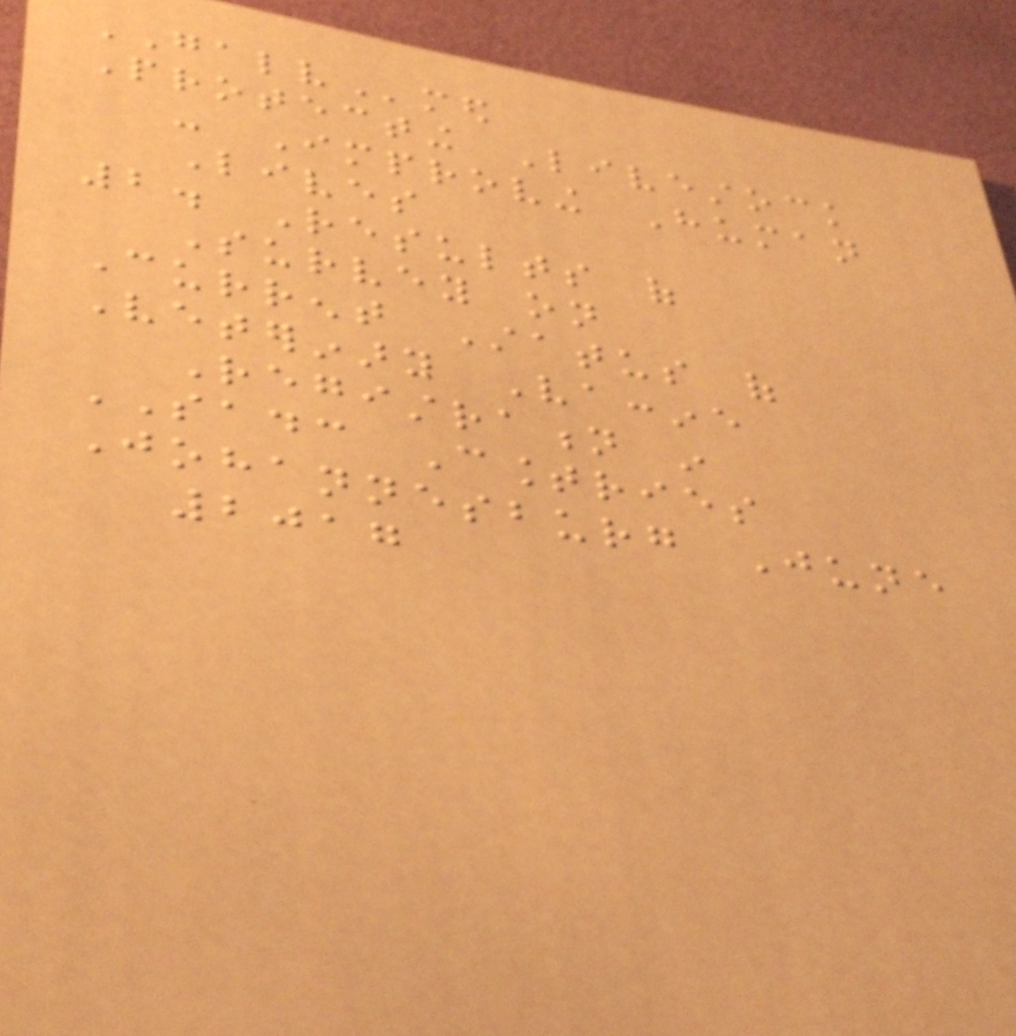GALVmed
Protecting Livestock
- Improving Human
Lives
2. Results of
Survey on
Current Status of
Veterinary Vaccine
Registration in
SADC Countries
Johannesburg June
2017
